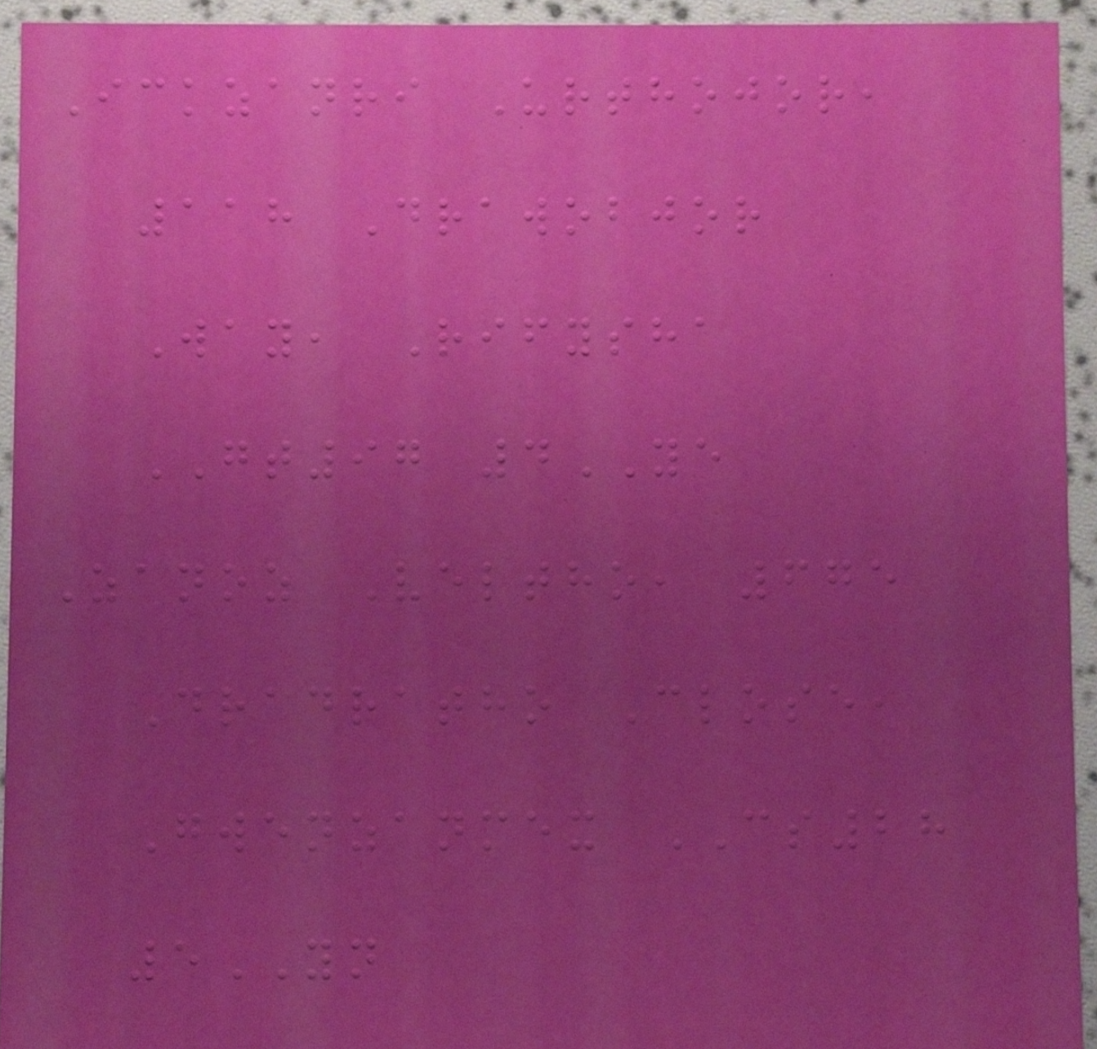Ickzanri Urthojor,
118 Drawobjor
Way, Rifysha
GT97 4YE
Zanoz Veltho, 675
Dradratho Close,
Gwenzanmex CS28
5YN
